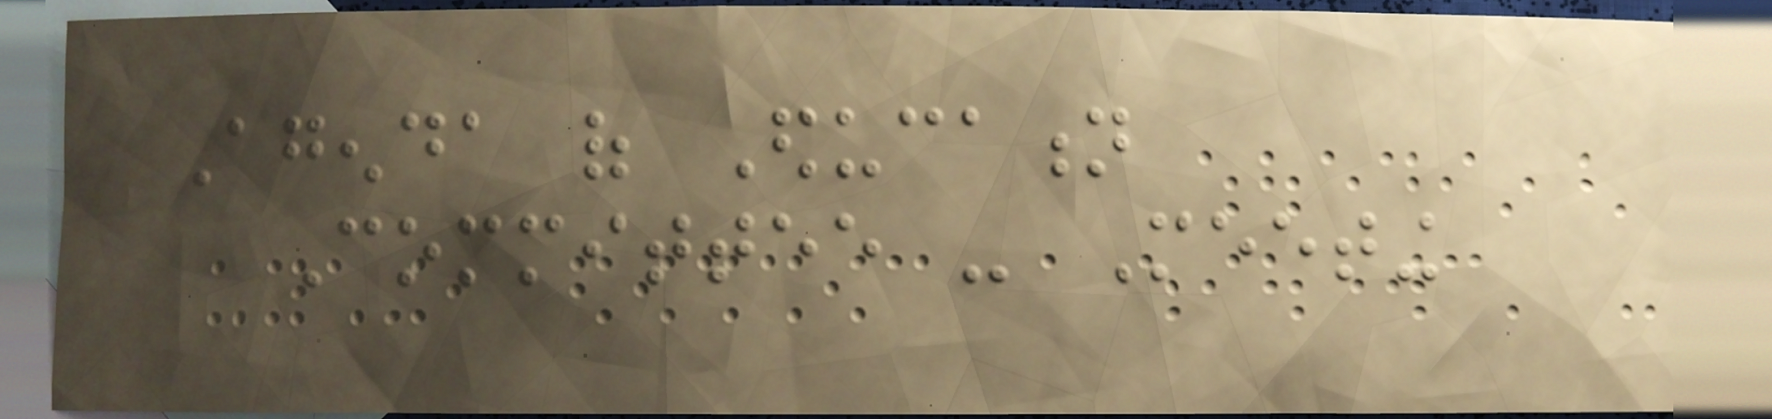Agenda of Education
Committee - Meeting
